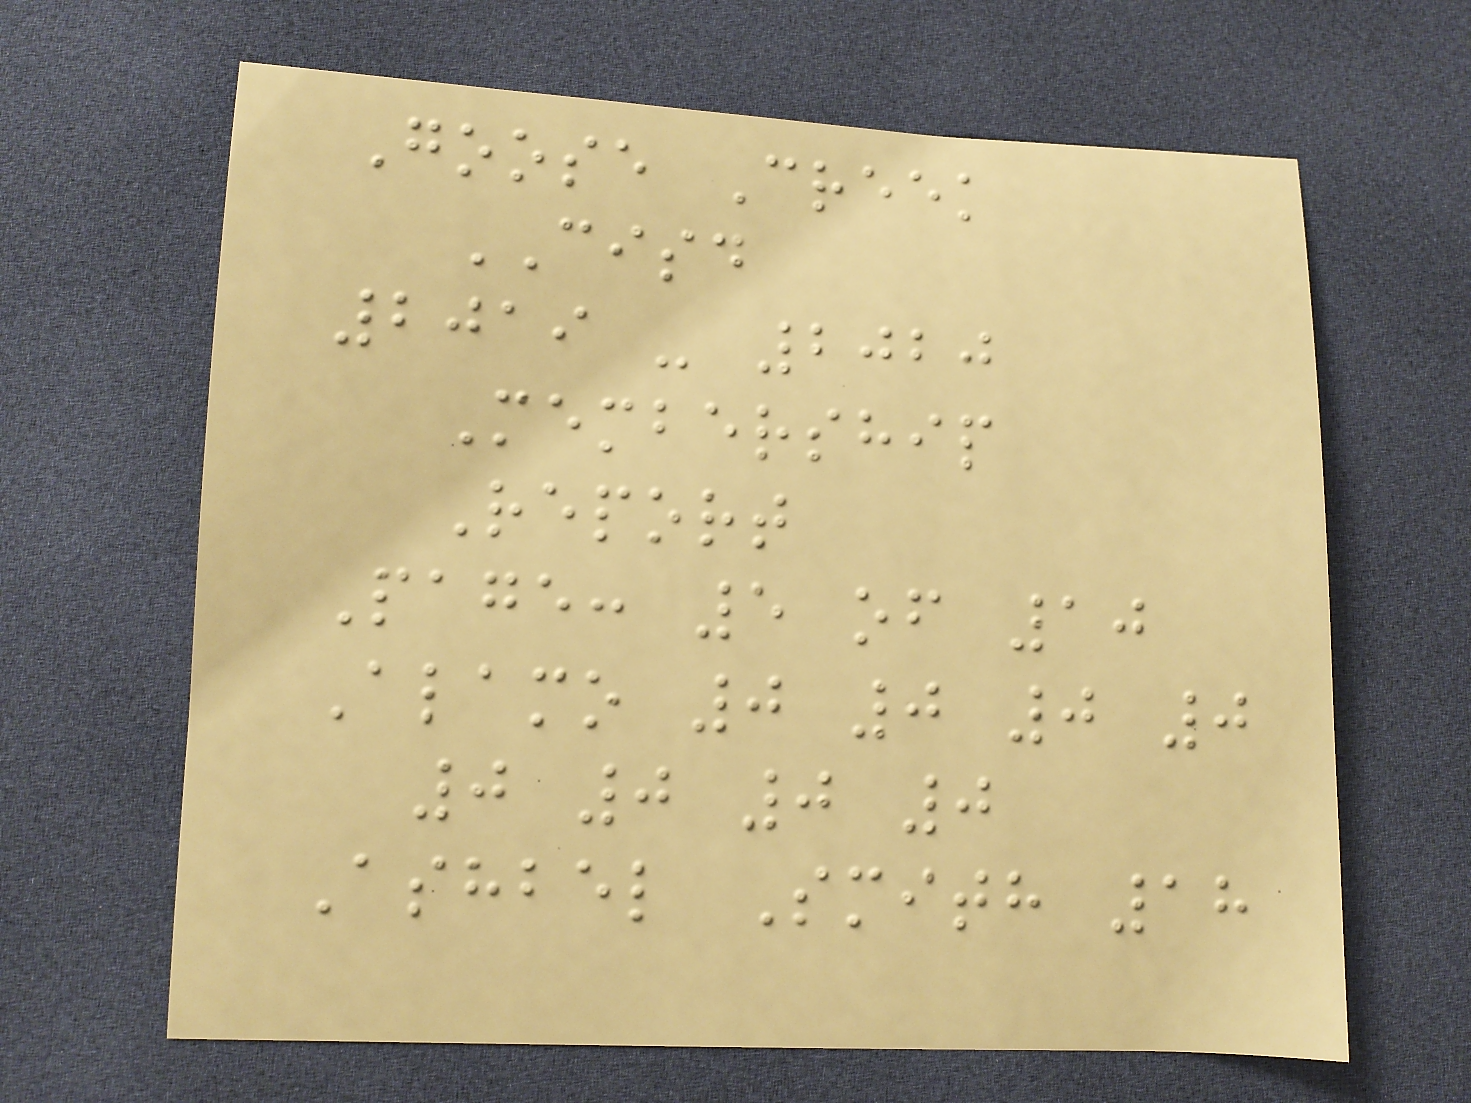Goose Creek
CISD
2019 - 2020
Membership
Report
Page: 5 of 10
Alamo 0 0 0 0
0 0 0 0
Ashbel Smith 18
